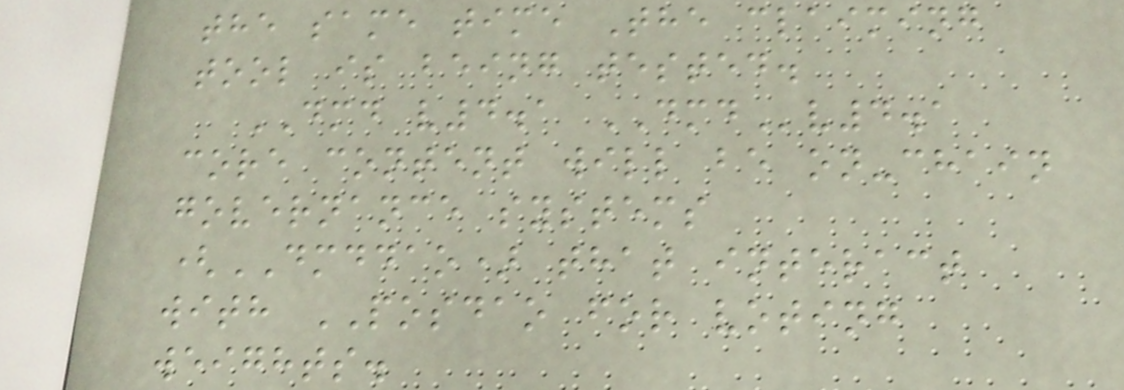the same time The claiming
tool is being tested.
DMD v4.1 DMDv4.1
core content will be on-chain
governance systems
(DMDDAO) that interact
with POSDAO for voting
weights.
